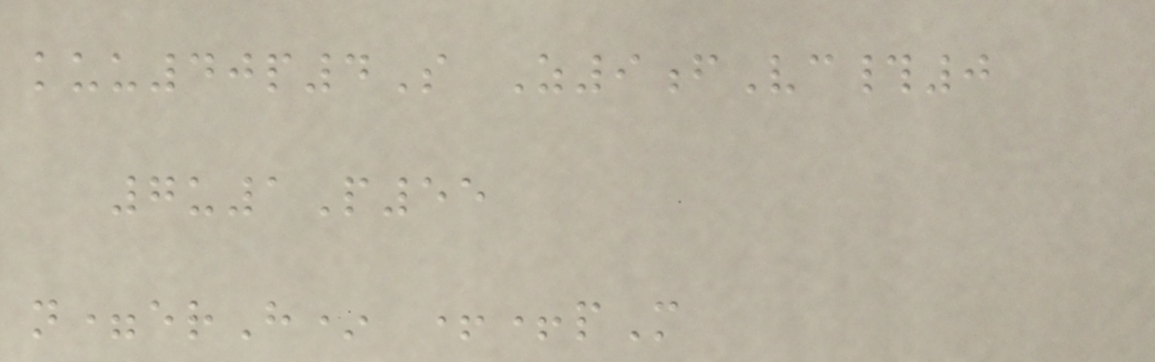kuu40p4S Z9fVc#0
7u1P55
n=erH* ++pM
